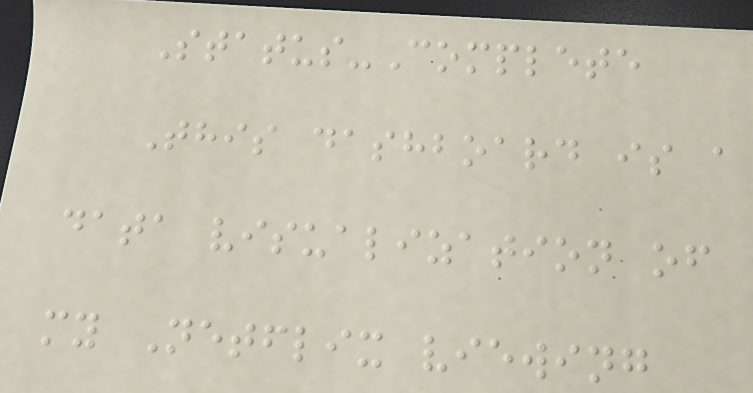Status-Complete
This dashboard is a
data visualization of
my Netflix viewing
